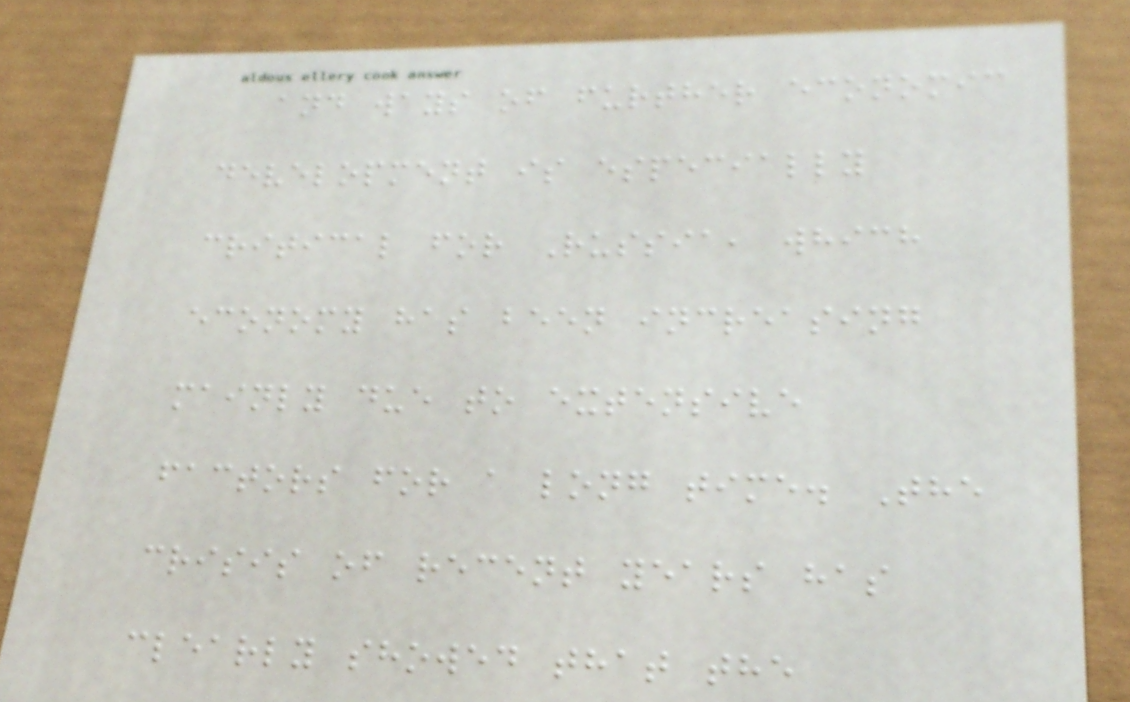and ways of further economic
development is especially
critical for Russia, which
economy has been increasing
mainly due to extensive
factors for a long time. The
crisis of recent years has
clearly showed that the
